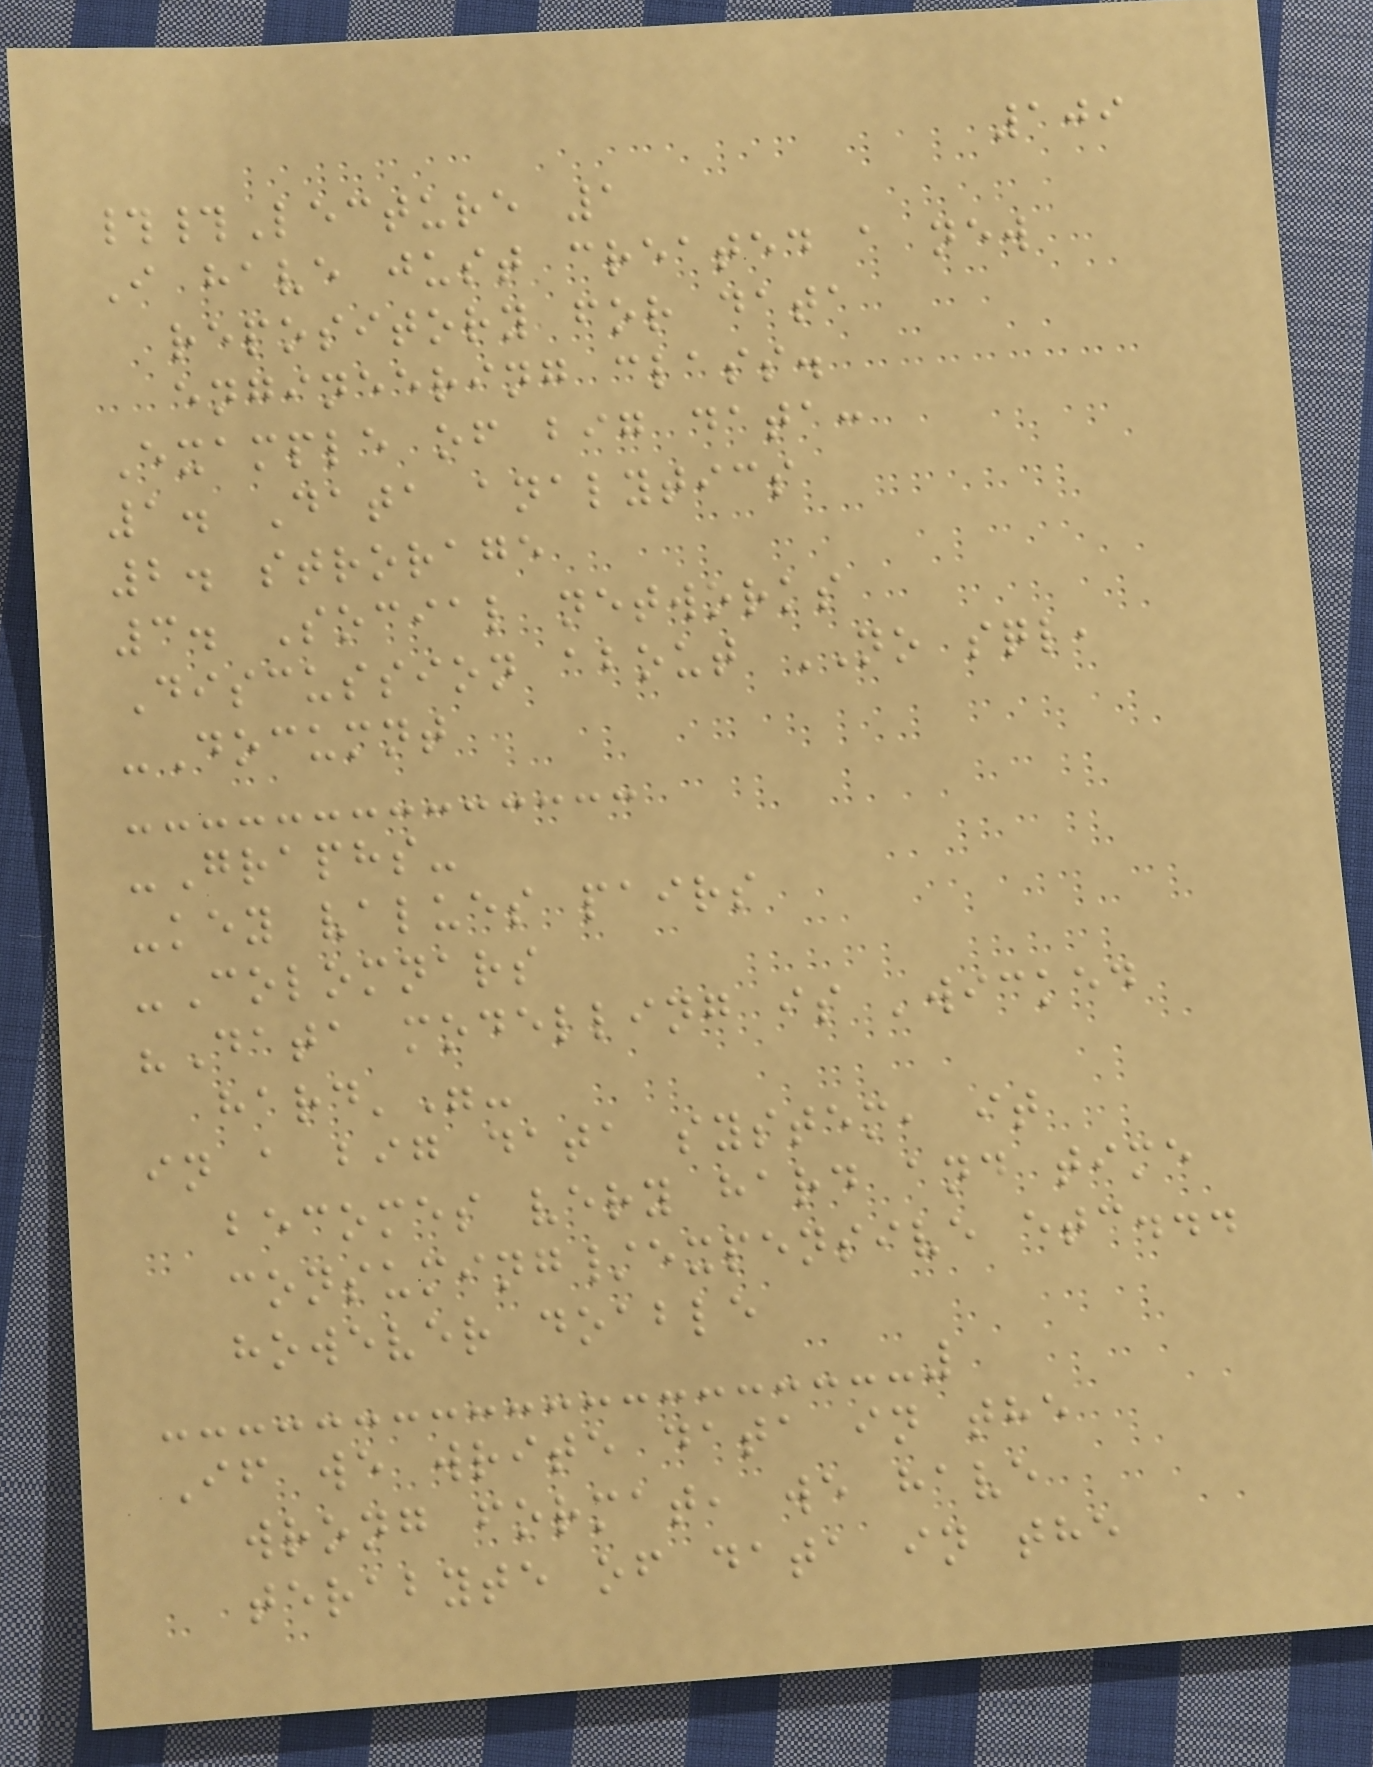109
##Lecture 1
I have just created a new
repository for data
engineering class.
Example of big data:
1. Data analytics
2. strorage
3. Social networks
Discussion about NO sql,
-Documnt
-Graphs-
-key values pairs
-Colomnars
"Data modelling is 'wicked
hard'"-
in a big data system, it
becomes very hard and time
consuming/expensive etc...
however doable
If we write data in the
wrong format, we have
terabyte of data in the
